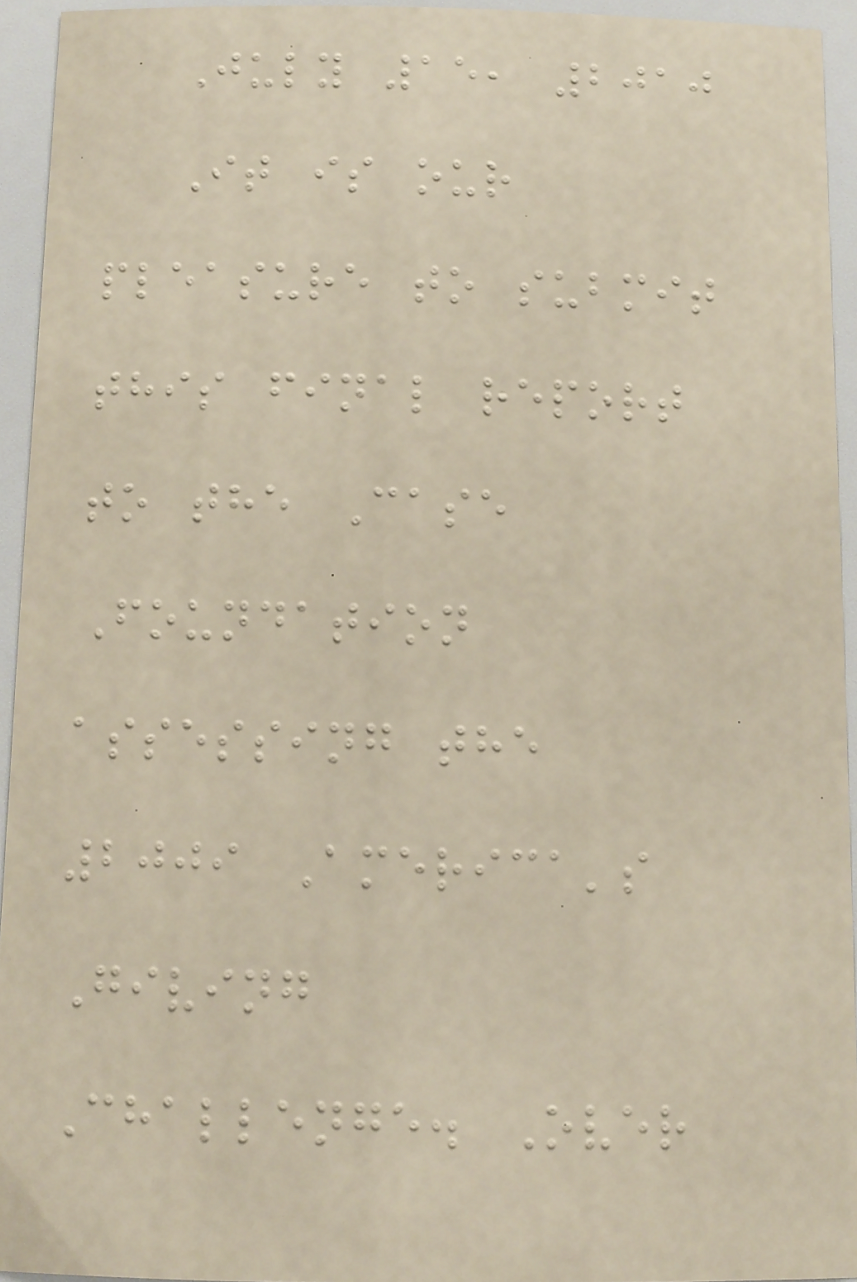July 15, 2010
It is our
pleasure to submit
this final report
to the Case
Foundation
assessing the
2009 America's
Giving
Challenge. Over
